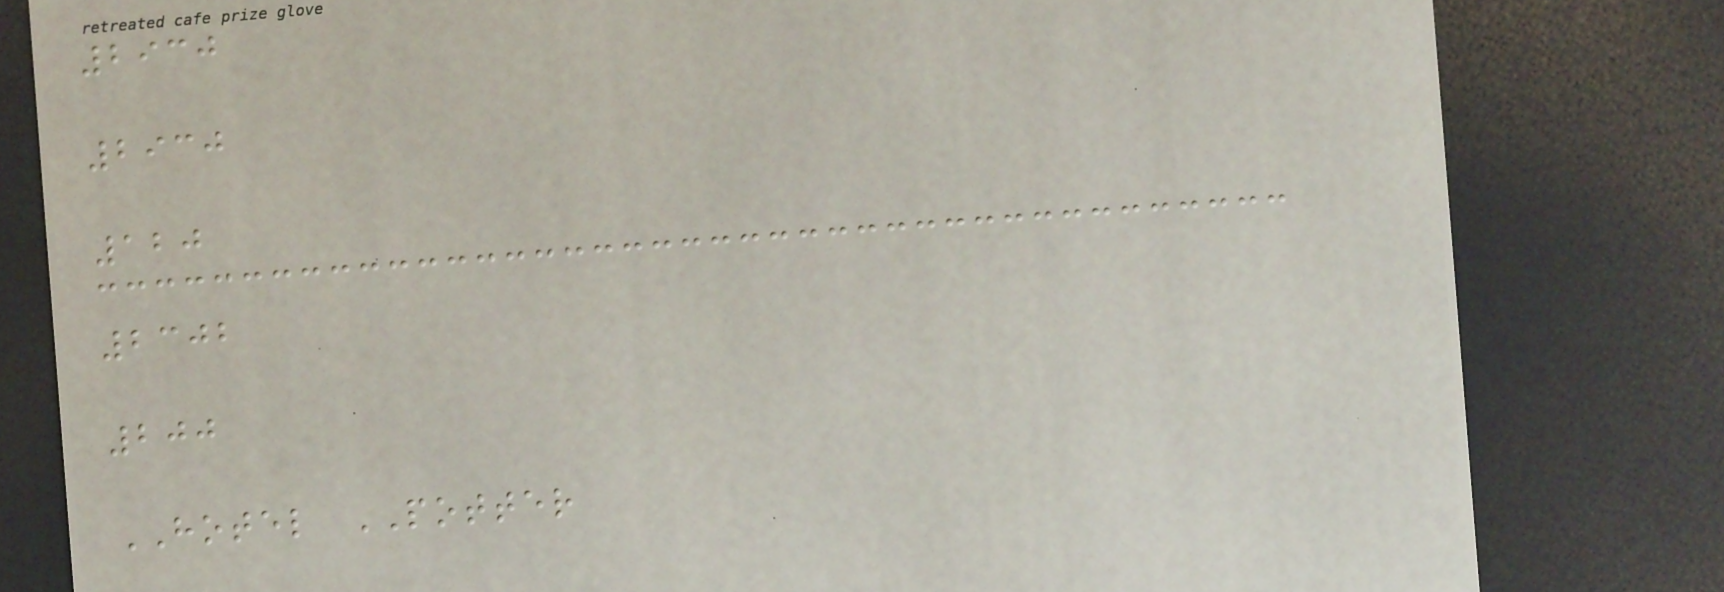2930
2930
120
2302
200
HOTEL POTTER
